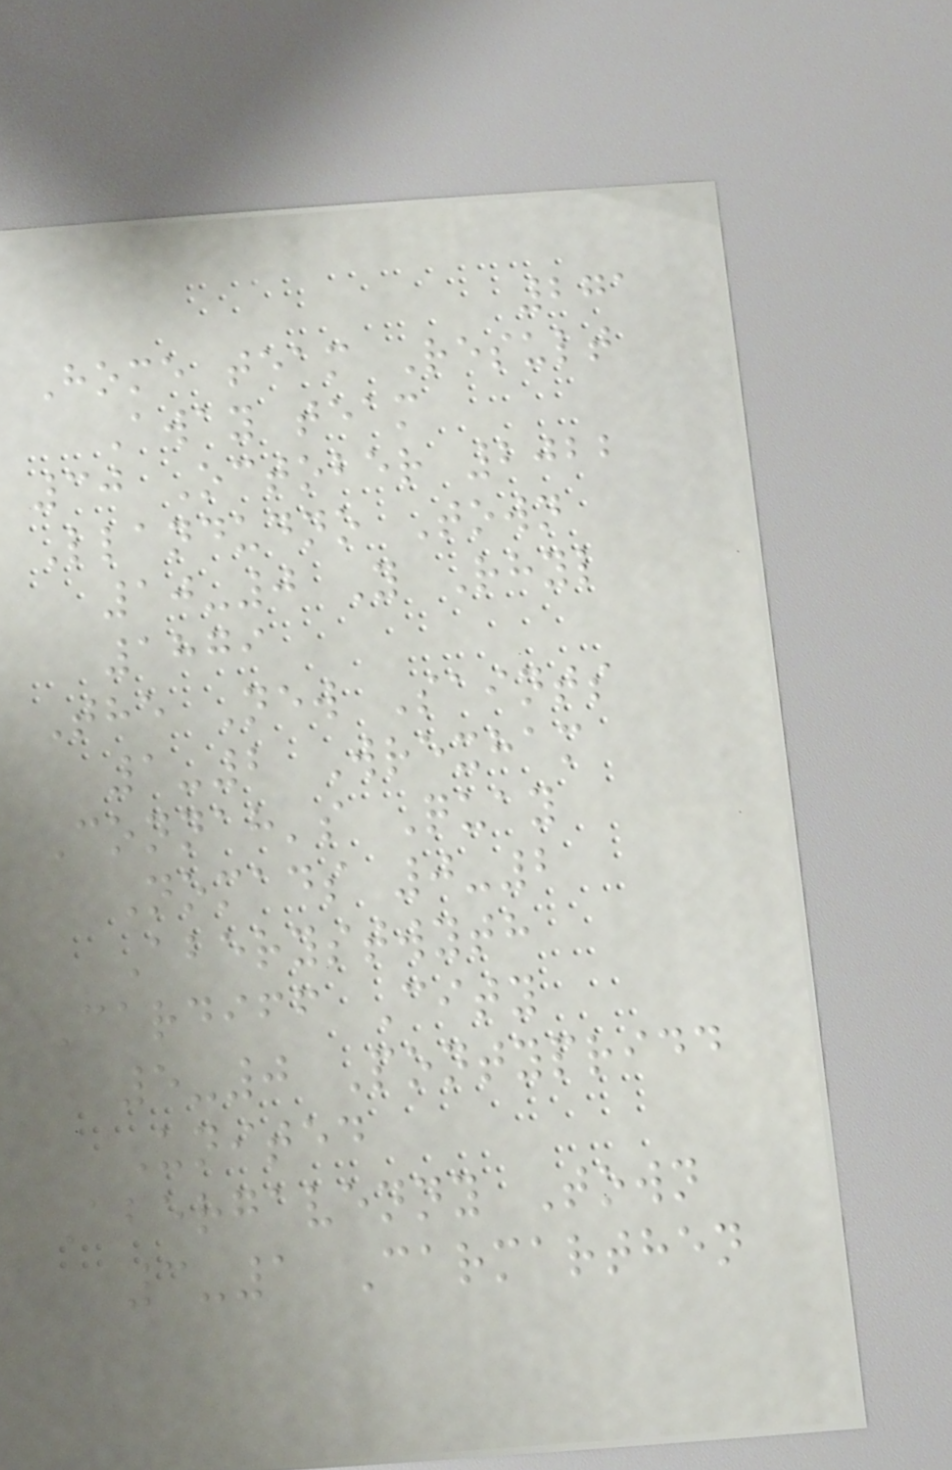271
Home team Result
Away team
30 October 2022
Llandudno Town
10-0 Y Rhyl
1879
The New Saints
1-2 Wrexham
Connah's Quay
Nomads 0-2
Aberystwyth
Cardiff City
5-0 Pontypridd
United
Abergavenny Town
3-1 Carmarthen
